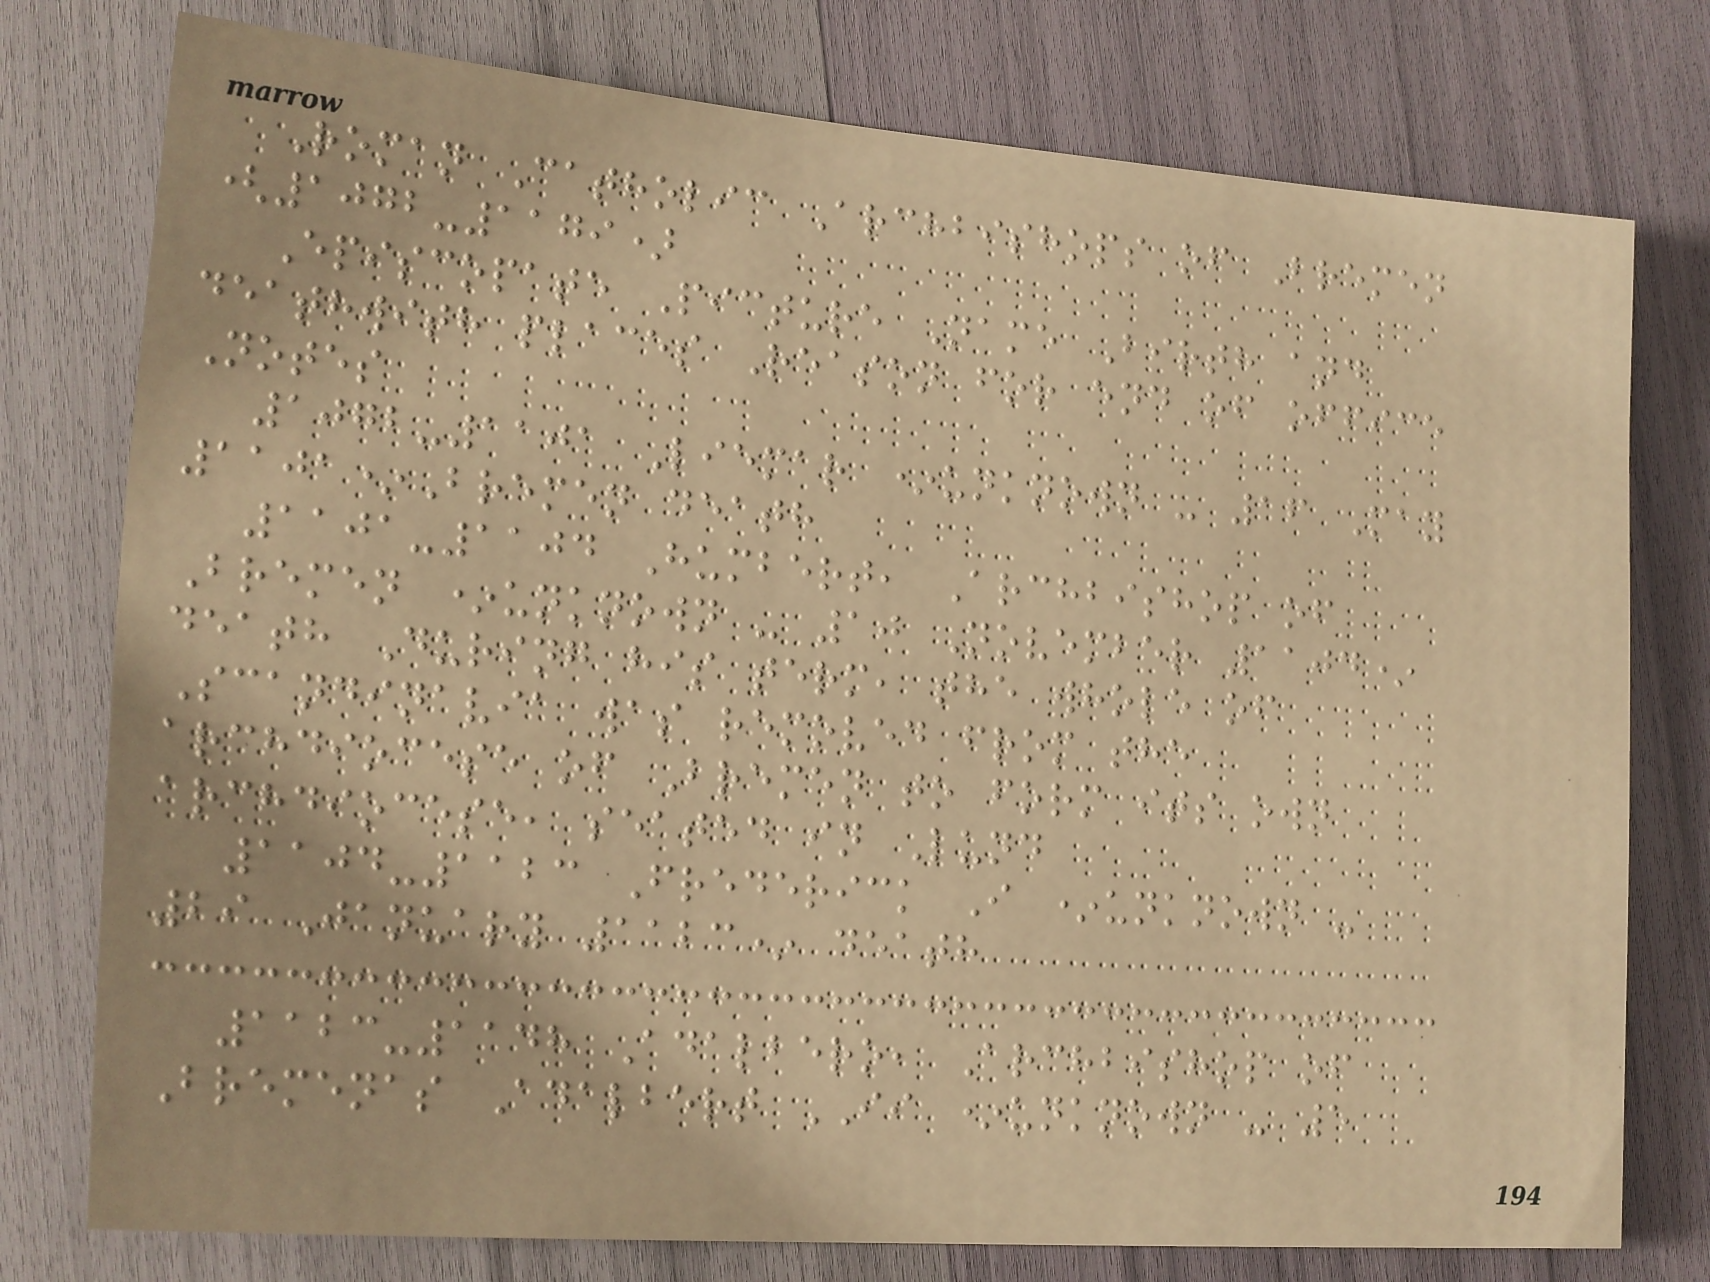Roman Catholic Archbishops of Bremen
(1072-1179)
Episcopate Picture Name Birth and
deathwith places Reason for end of office
Notes
1072-1101 Liemar *unknown - 16 May
1101*Bremen death
1101-1104 Humbert, Archbishop of
Bremen *unknown - 10 November 1104*
death During his term, the whole of
Scandinavia was removed from the
archdiocese of Bremen to form its own
archdiocese, seated in Lund
1104-1123 Frederick I *unknown -
29 January 1123* death
1123-1148 Adalbero, Archbishop of
Bremenas Adalbert II *unknown - 5
